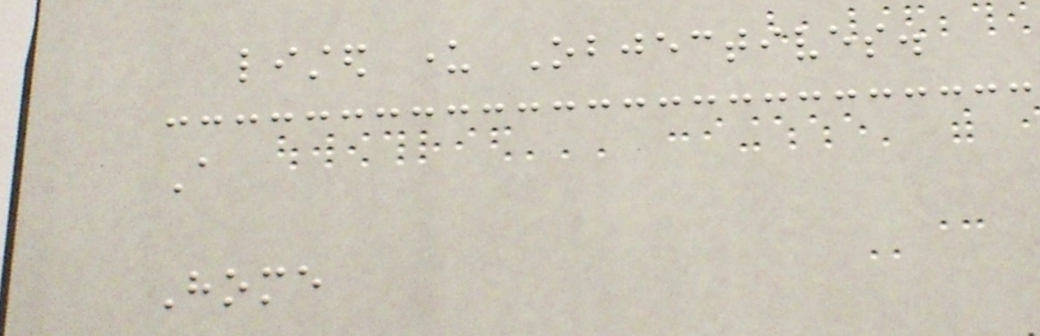listed under Objectives.
A
Home
